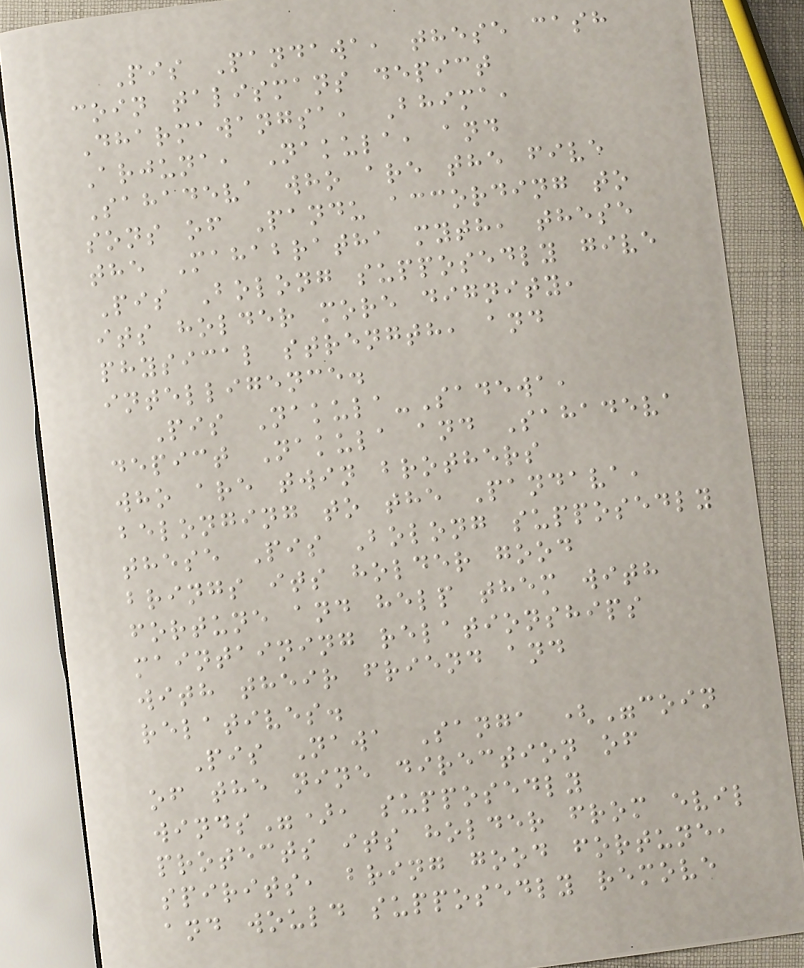Pis Pandawa, these cash
coin talismans depict
Dharmawangsa, Bhima,
Arjuna, Nakula, and
Sahadeva who are the five
sons of Pandu according to
the Mahabratha myth, these
Pis Bolong supposedly give
its holder more dignity,
physical strength, and
intelligence.
Pis Nakula-Sadewa,
depict Nakula and Sahadeva
who are twin brothers
belonging to the Pandava,
these Pis Bolong supposedly
brings its holder good
fortune and help them with
maintaining relationships
with their friend and
relatives.
Pis Nawa Sanga ("coin
of the nine direction of
winds"), supposedly
protects its holder from evil
spirits, bring good fortune,
and would supposedly remove
